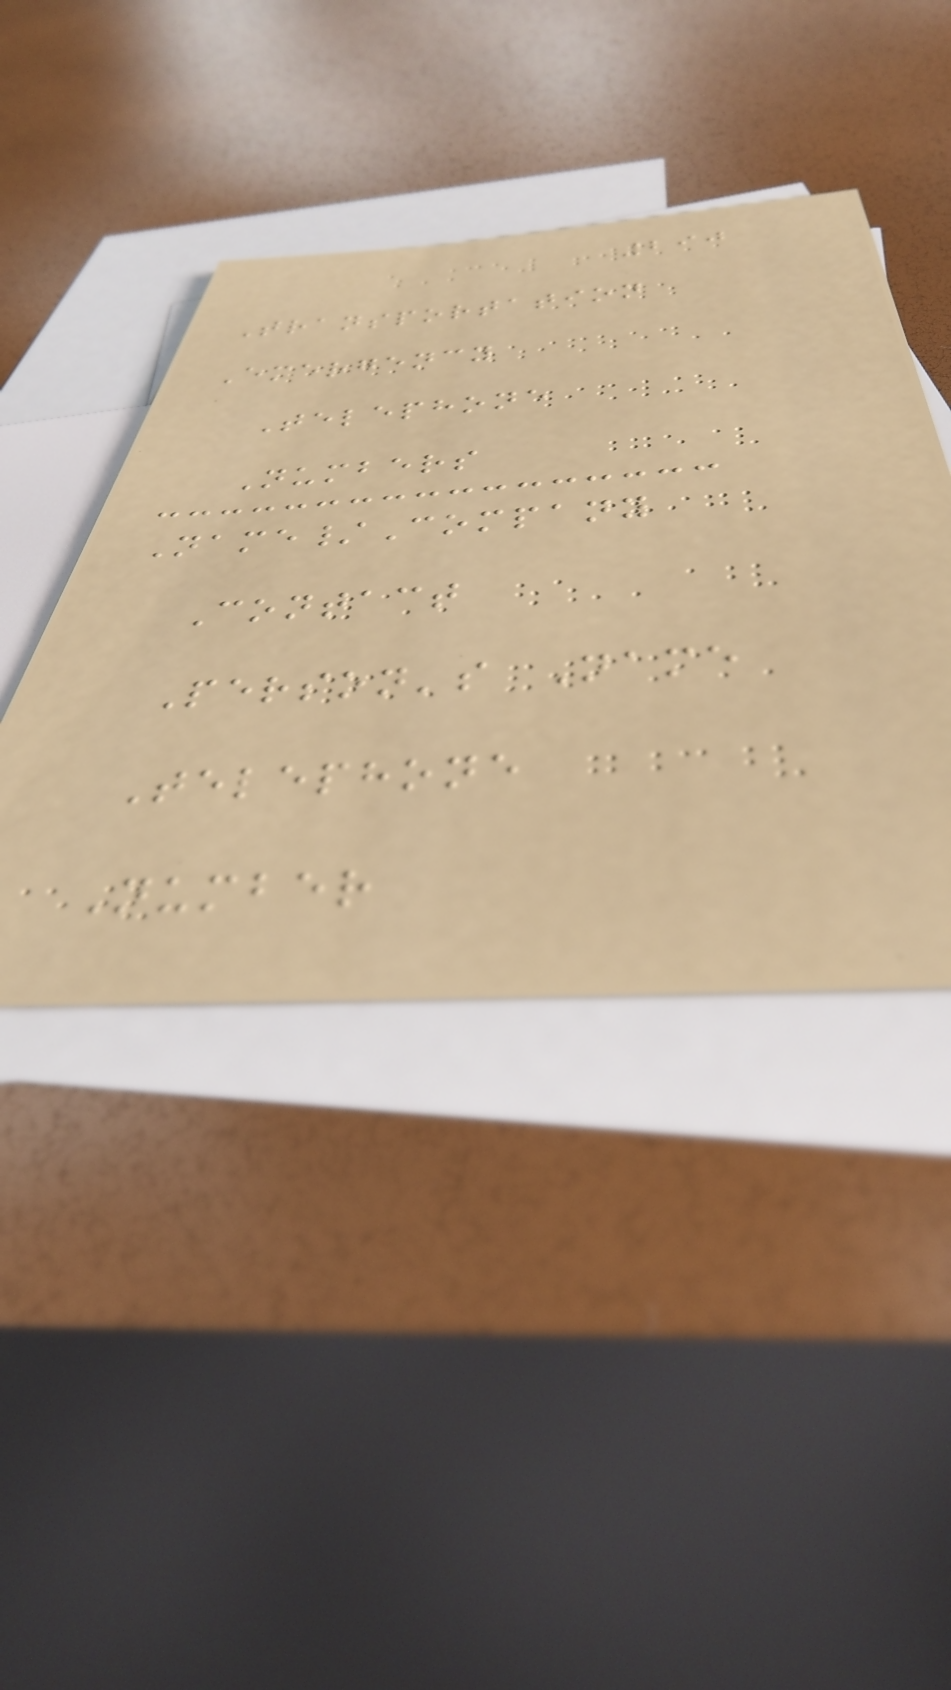290
Transportation
Emergency
Telephone
Numbers
Name/Company
Contact
Person's Name
Telephone
Number
